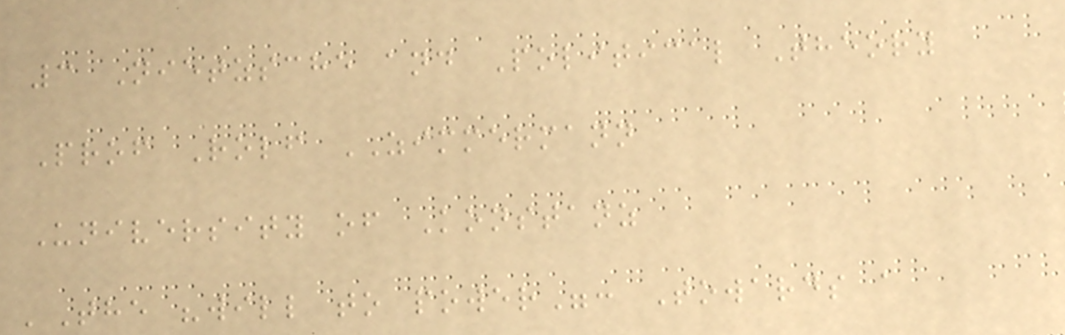3 Nietzsche and Political Theory
Prof Rolf ZIMMERMANN
University of Konstanz
'The "will to power": Towards a
